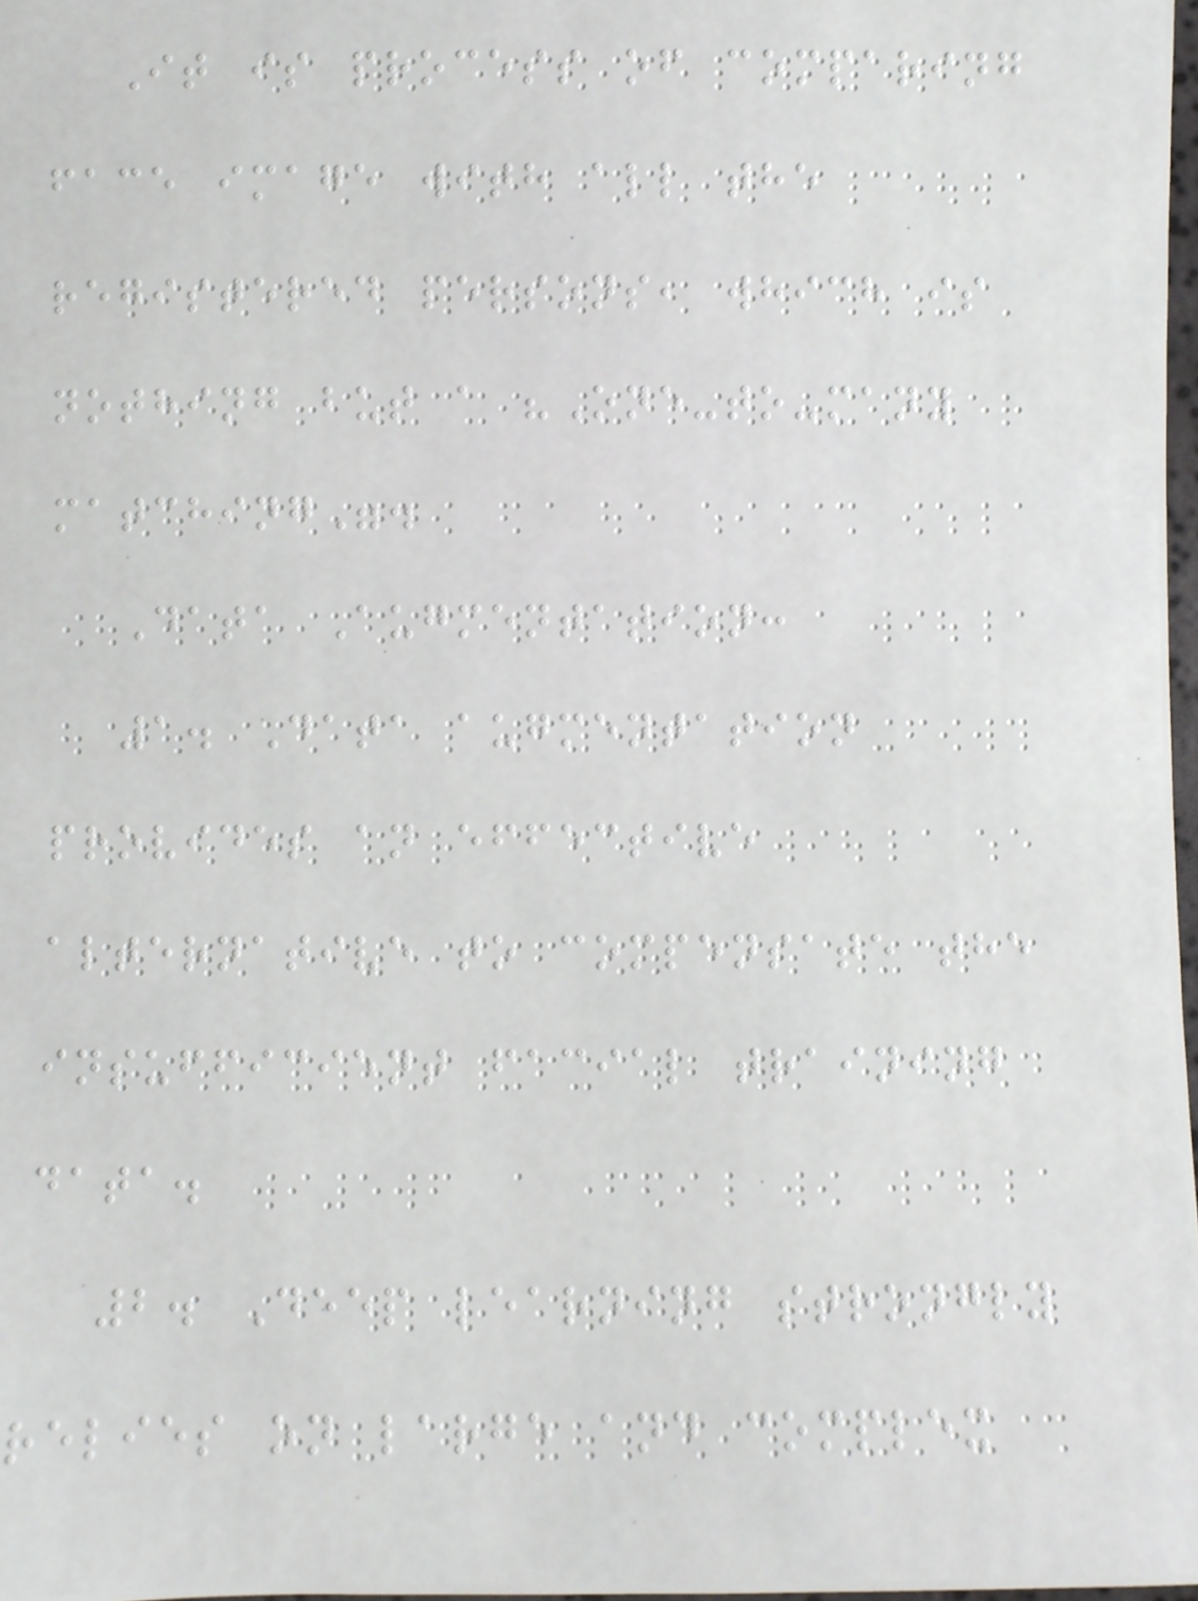It is process of comparing
face image with all the
registered persons, which is
nothing but a "One-to-many
matching".
Data Augmentation:
1. Data augmentation
provides an effective
alternative to compensate the
insufficient facial training
data.
2. Deep learning strongly
relies on large and complex
